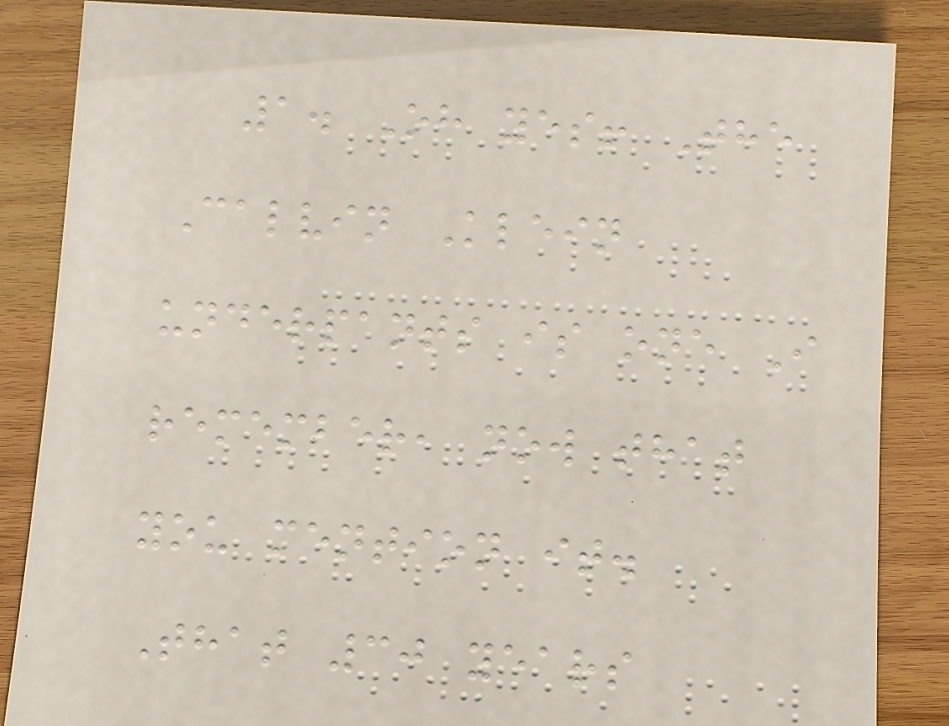1. Oh yes! The
Calvin Klein
underpants is one I
remember, now that
you mention it.
That 30 years
